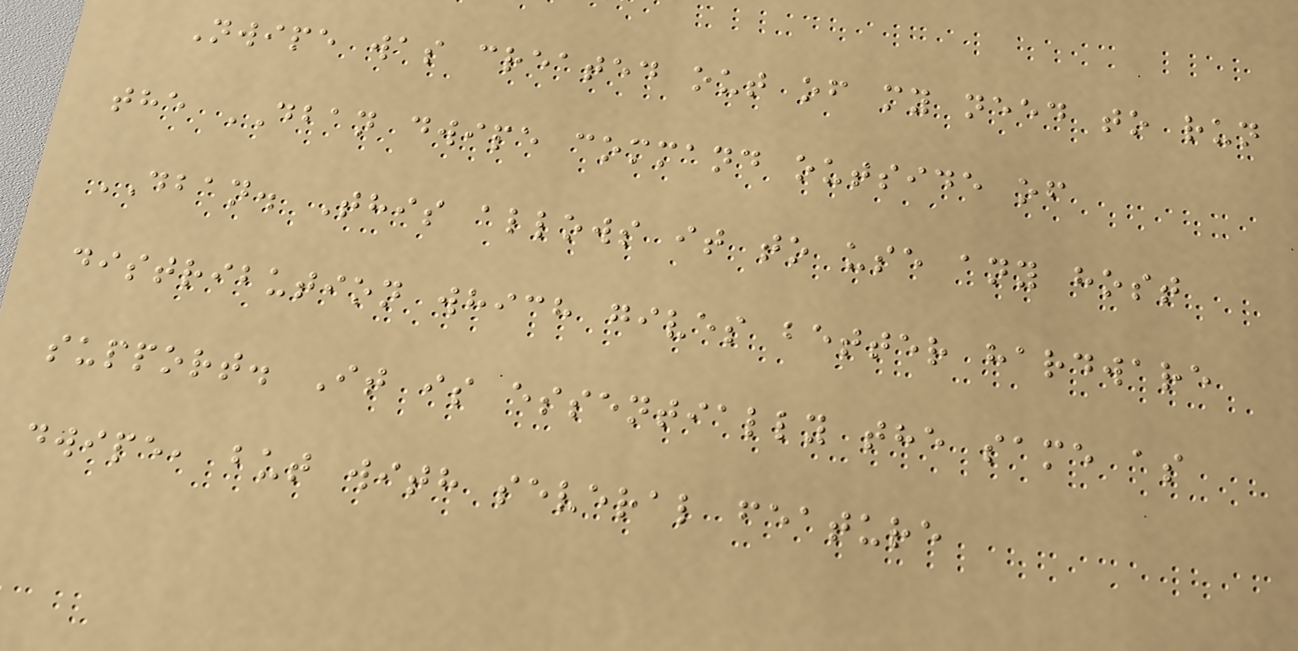Nwipe was created out of my need to run
the DBAN dwipe command outside of
DBAN. This allows it to use any host
distribution which gives better hardware
support. It is essentially the same as
dwipe, but with several feature
